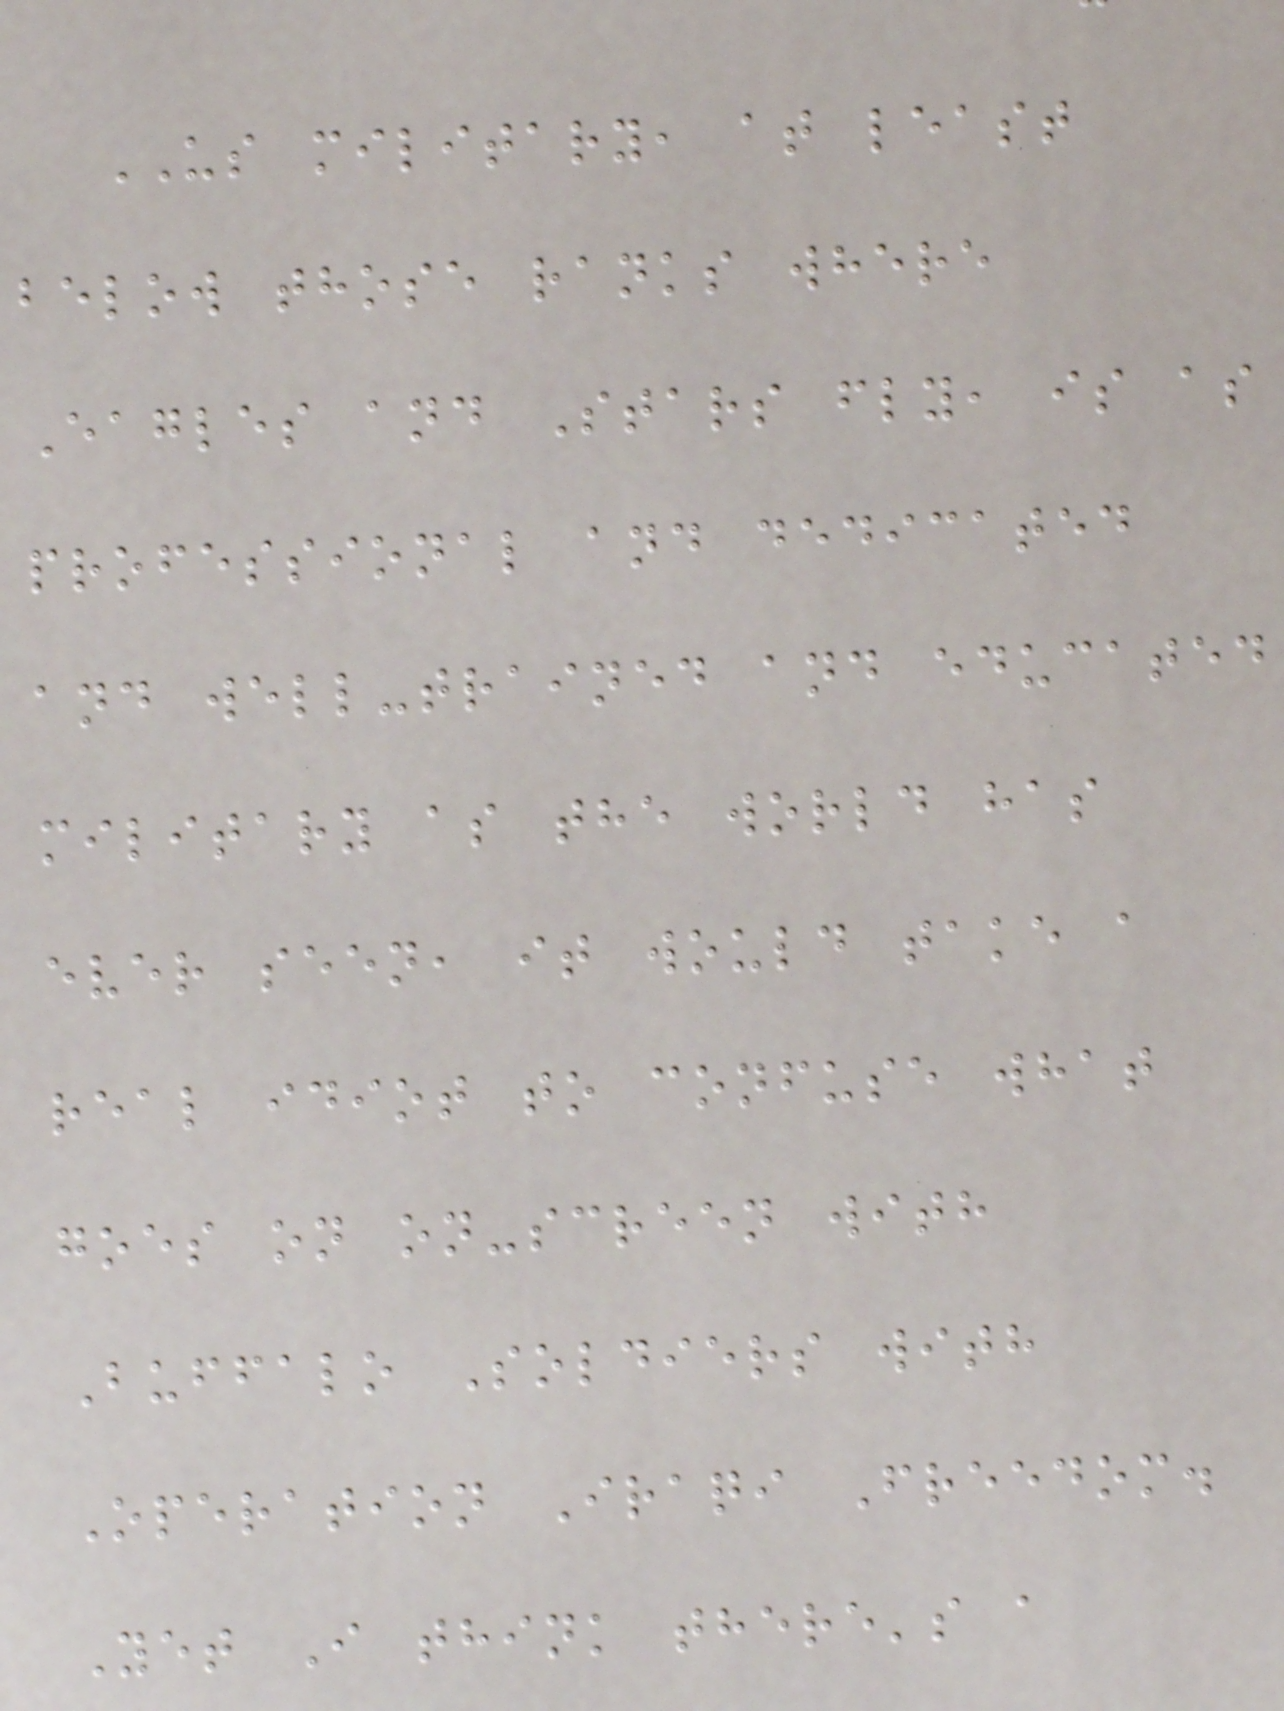US military, at least
below those ranks where
Eagles and Stars fly, is as
professional and dedicated
and well-trained and educated
military as the world has
ever seen, it would take a
real idiot to confuse what
goes on on-screen with
Buffalo Soldiers with
Operation Iraqi Freedom.
Yet I think there's a
